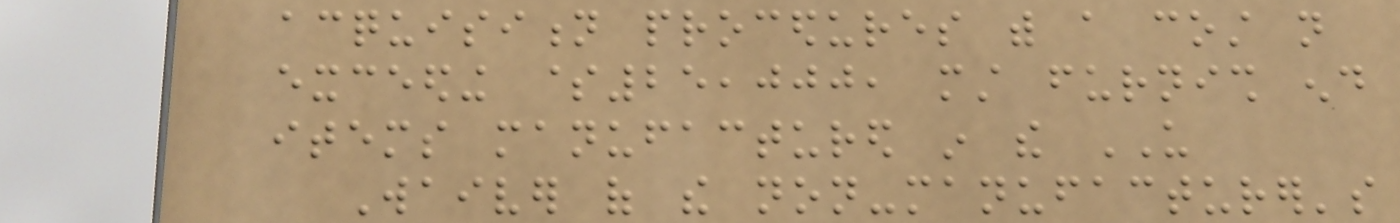acquisition procedures with a cost not
exceeding $25,000, must furnish end
items manufactured in the US
Waiver of the non-manufacturer's
